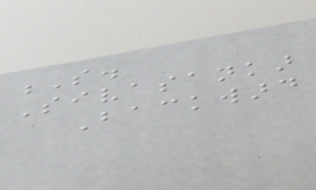S.
Sivasankar
Backward
